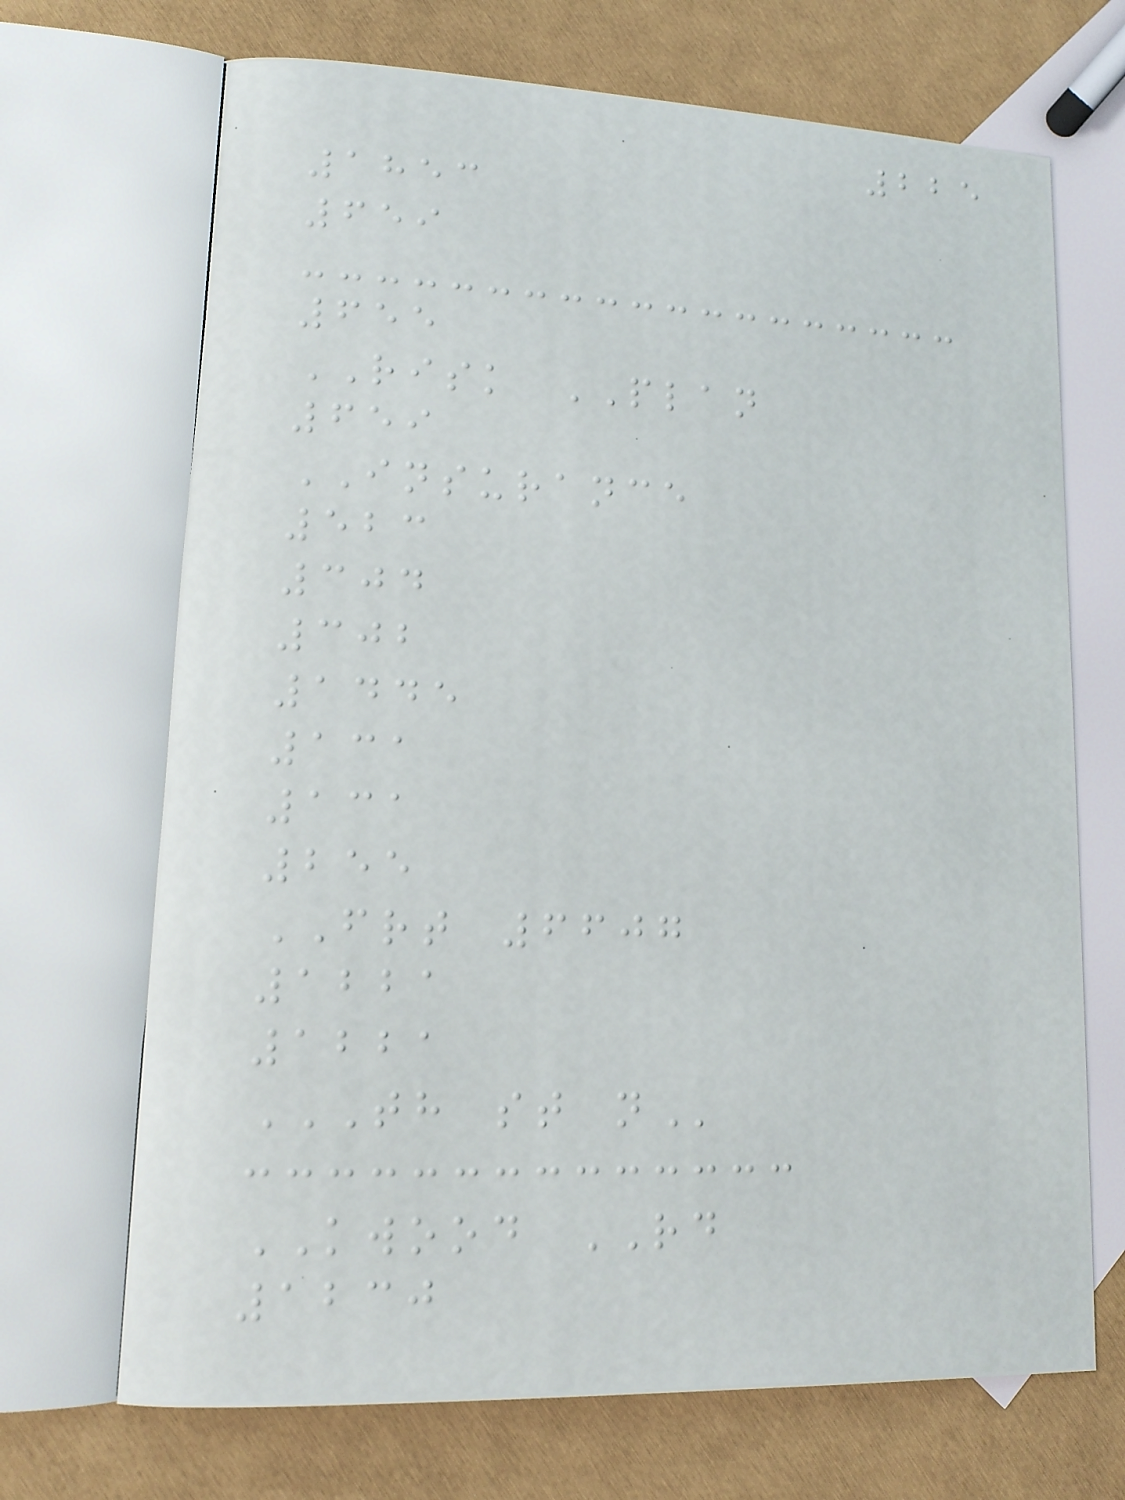225
1853
659
655
RISK PLAN
659
INSURANCE
523
304
302
1445
131
131
255
FRT 6607
1221
1221
TH ST N
KWOOD RD
1230
